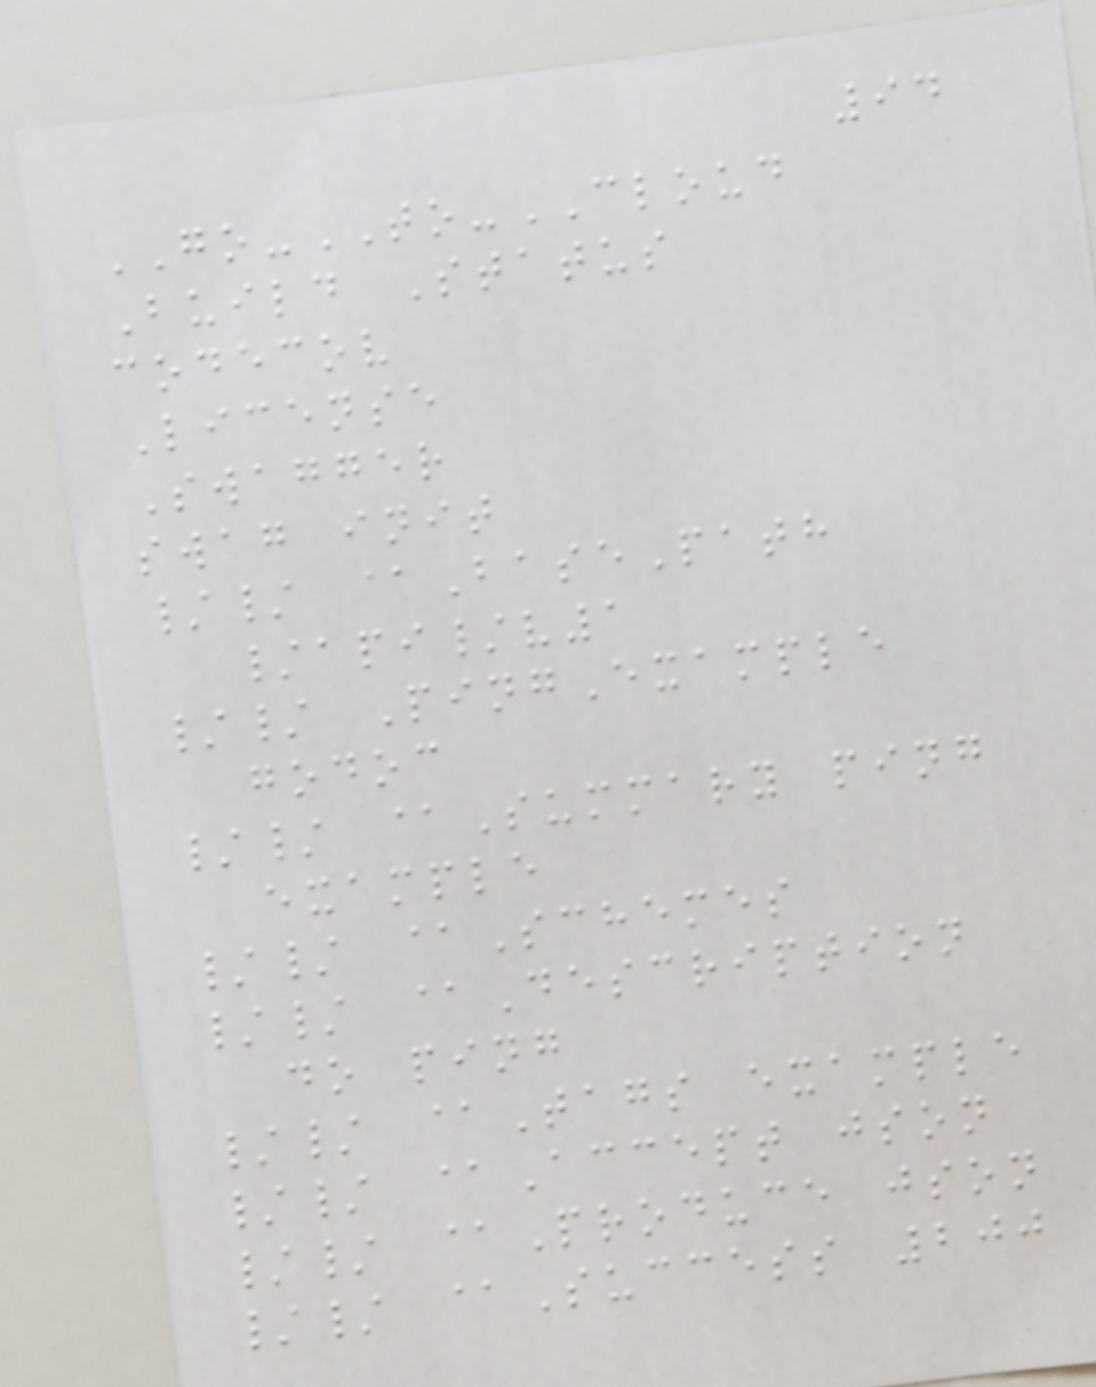94
GO-TO-CLOUD
Build Status
codecov
License
Swagger
swag init
// @BasePath
/api/v1
// PingExample
godoc
// @Summary ping
example
// @Schemes
// @Description
do ping
// @Tags example
// @Accept json
// @Produce json
// @Success 200
